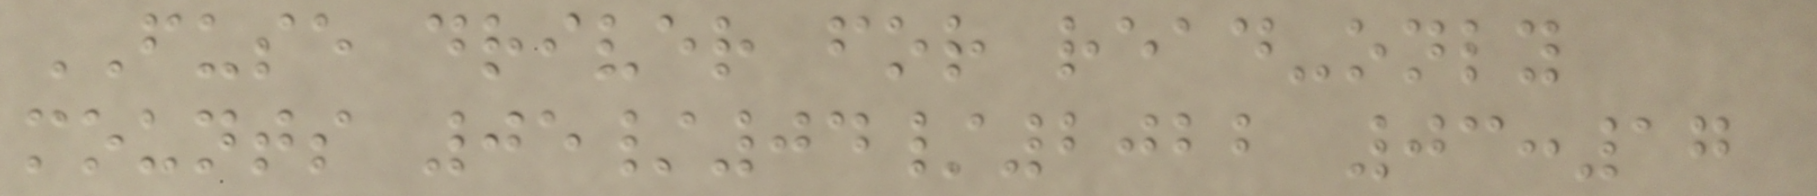FUSE driver for read-only
mounts 05/04/2022 03:17
